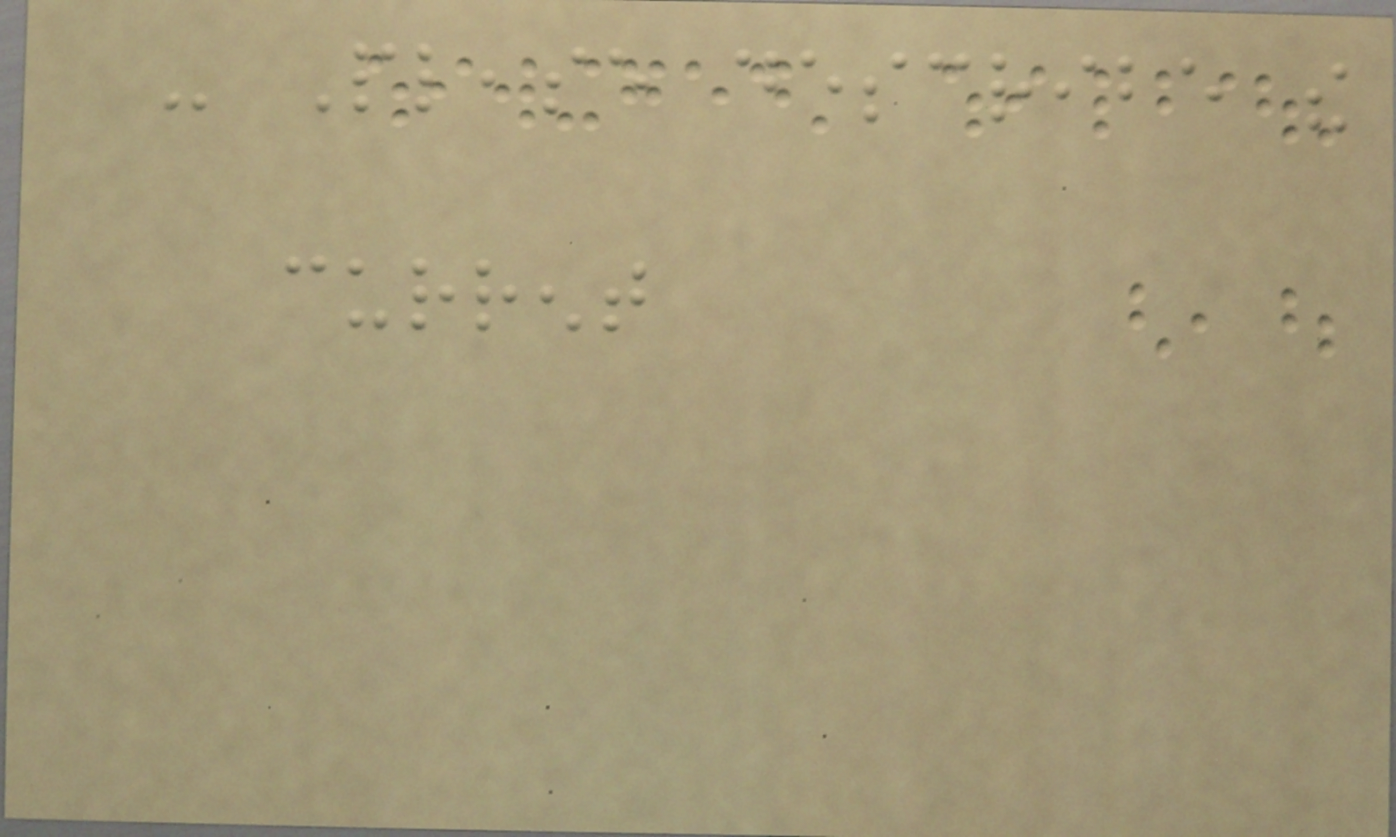- Please describe the
current
